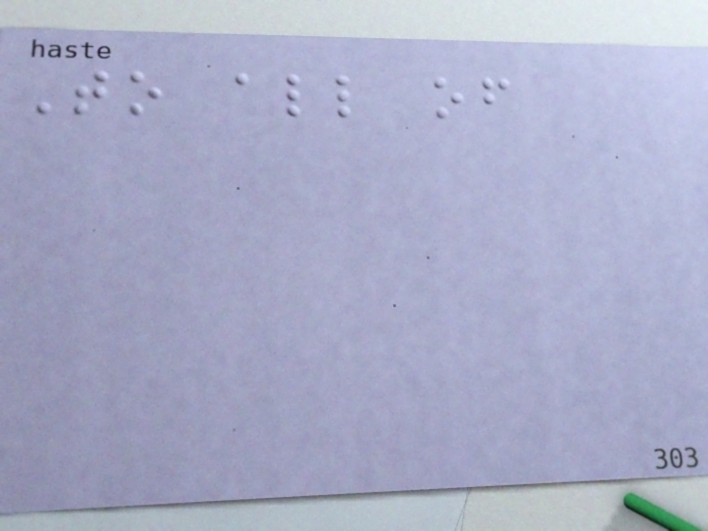To all of
